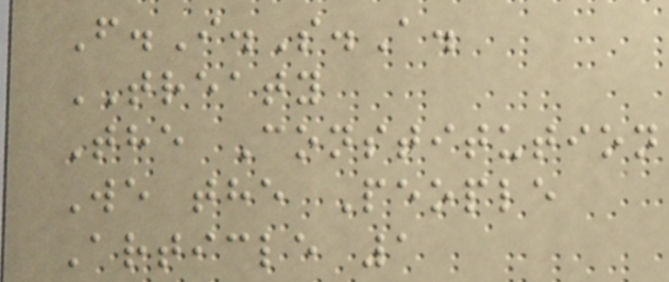F.I.S.A.
TREATY
The Constitution
We the People
Article 1
